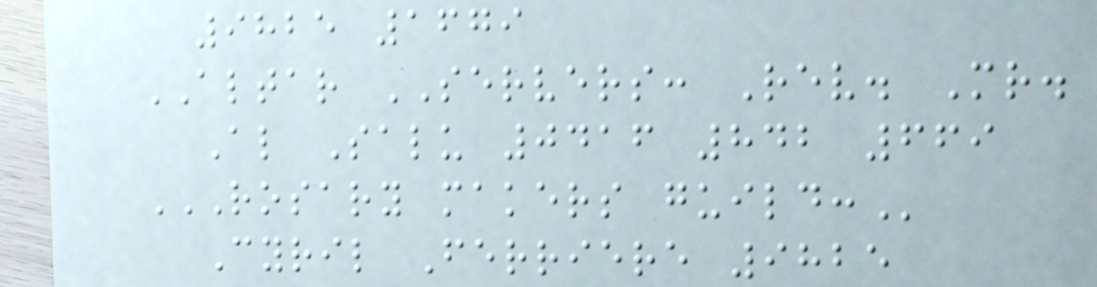9825 1679
ALTAR SERVERS: Rev. Mr.
Al Salu 0416 842 669
ROSARY MAKERS GUILD:
Cyril Ferriere 9825
